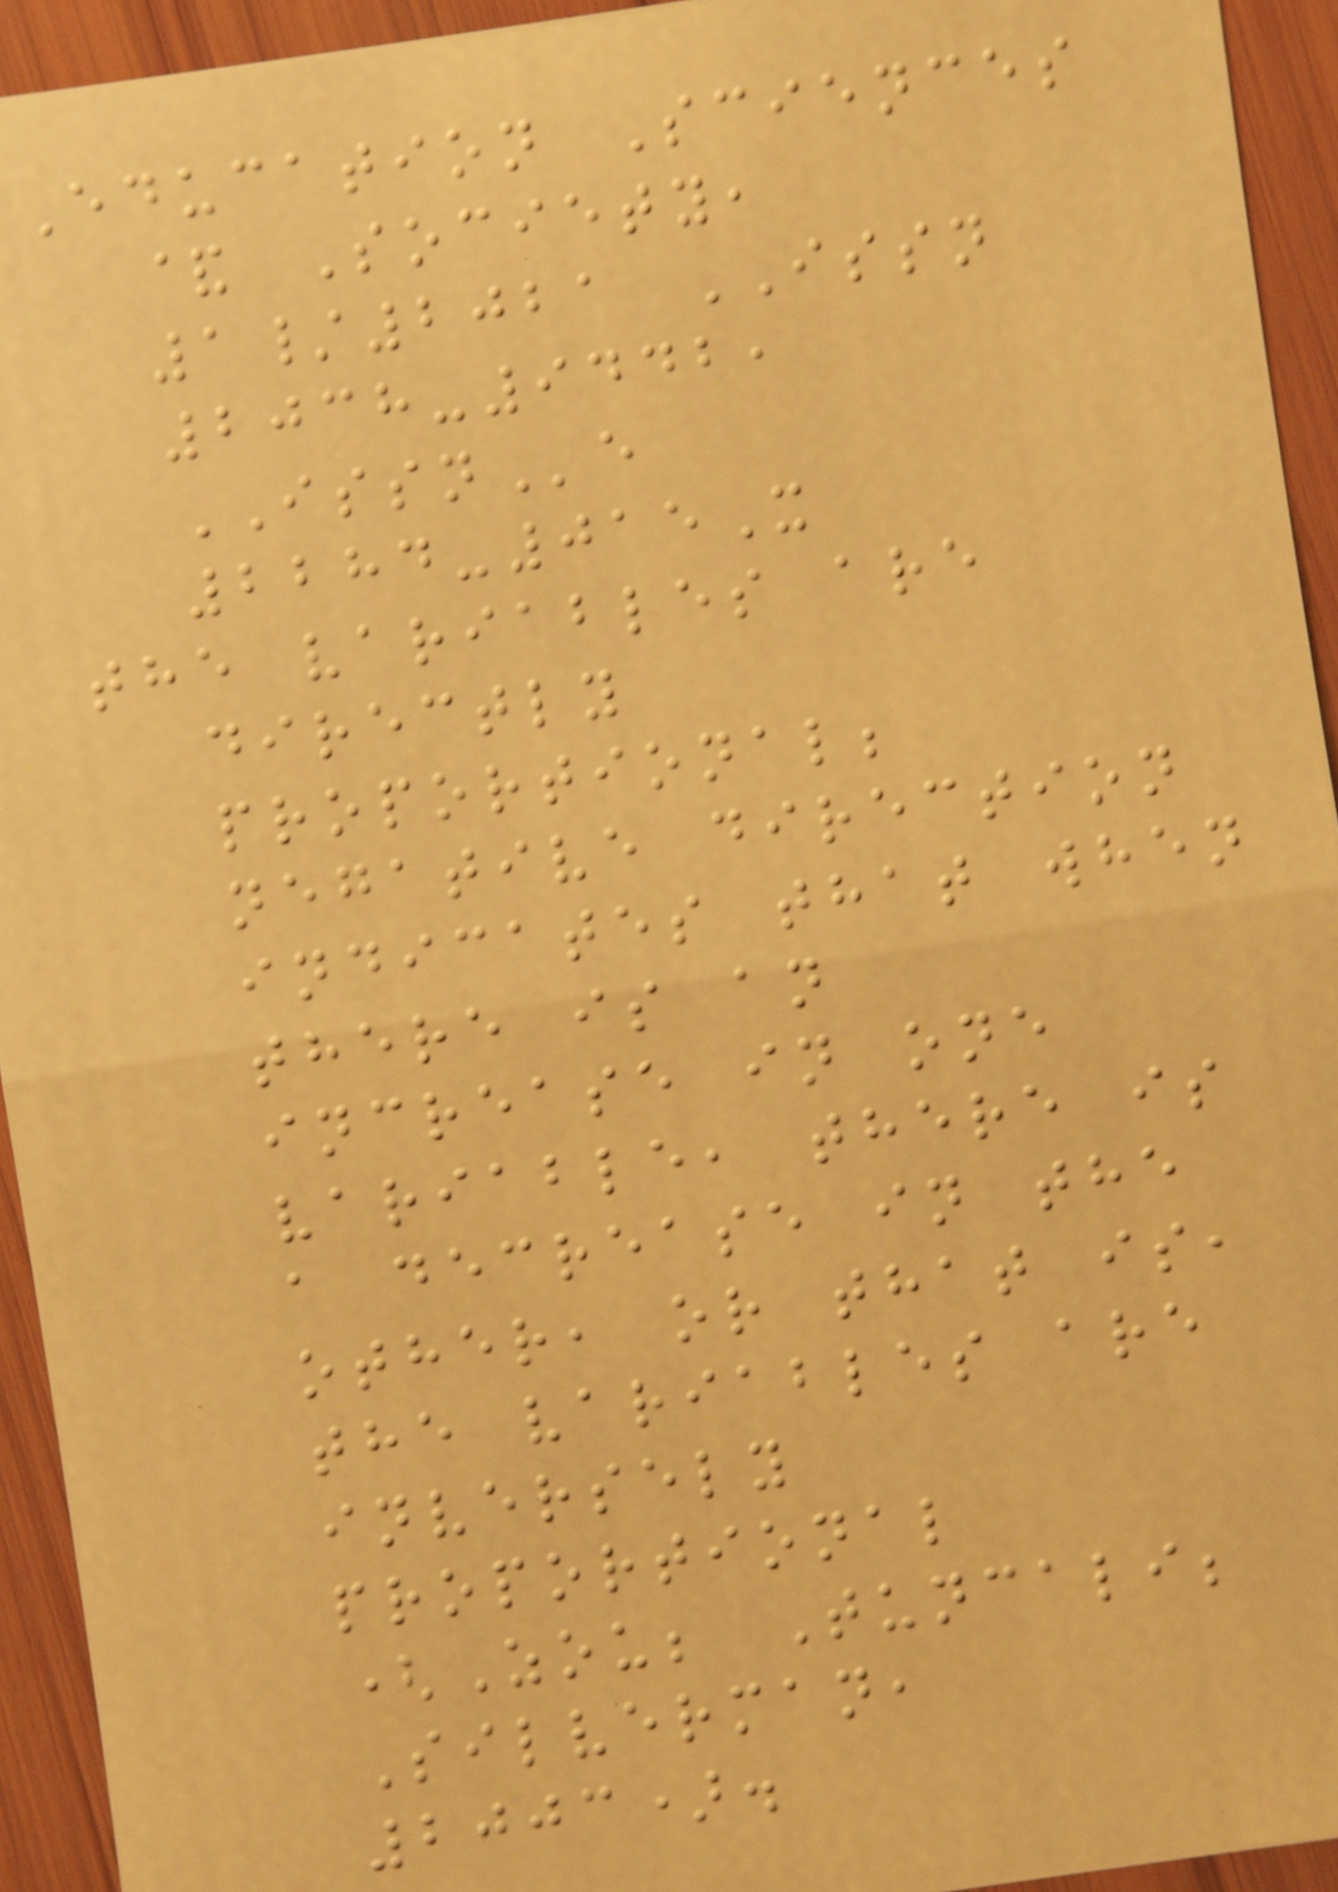Education Sciences
& Society,
1/2021 ISSN
2038-9442,
ISSNe
2284-015X
the variables are
directly
proportional;
negative direction
indicates that when
there is an
increase in one
variable, there is
a decrease in the
other, or that is,
the variables are
inversely
proportional
(Zou; Tuncali;
Silverman,
2003).
